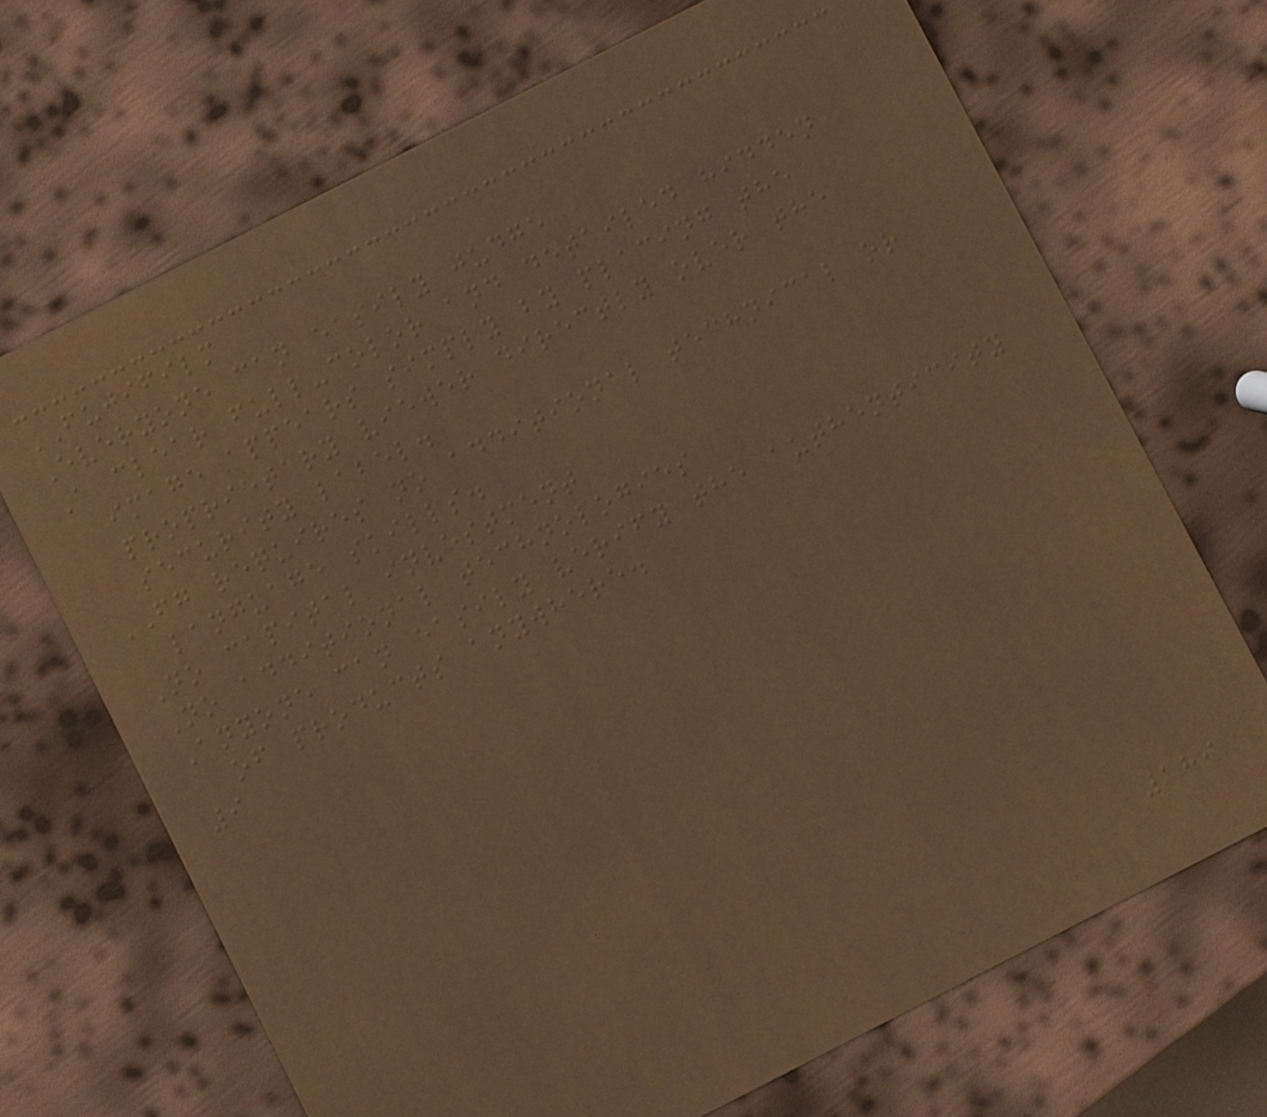FUJIFILM
Everyone can easily judge
A clear full-color and detailed hidden
image appears simply by placing the
proprietary viewer directly over the
security label.
FG requires no additional technical or
language skills.
No capital investment
No additional technologies
Anyone can easily verify the authenticity
of products anywhere.
9
189
